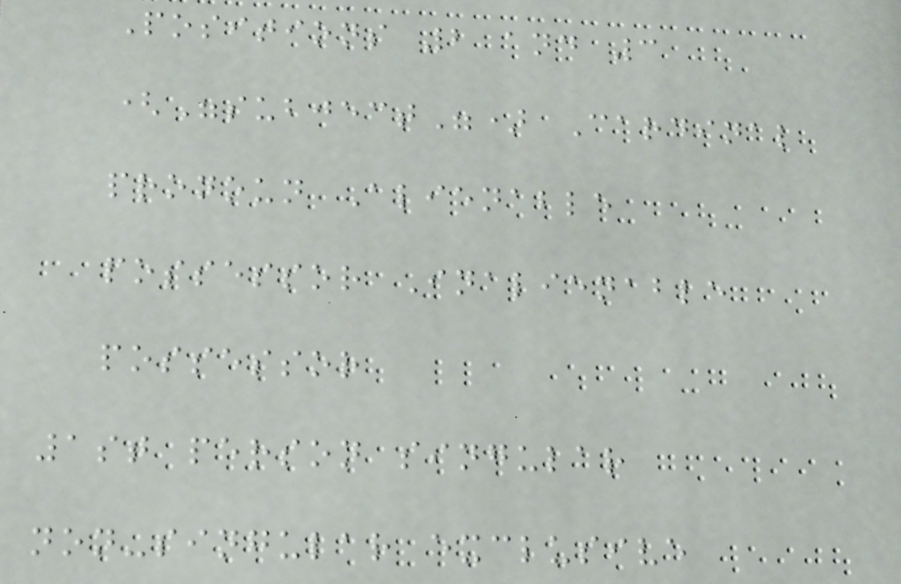Positions 2 and 3
("subject") Cardinal
pronoun Alienable
possessor Inalienable
possessor
1st person singular
non-singular exclusive
